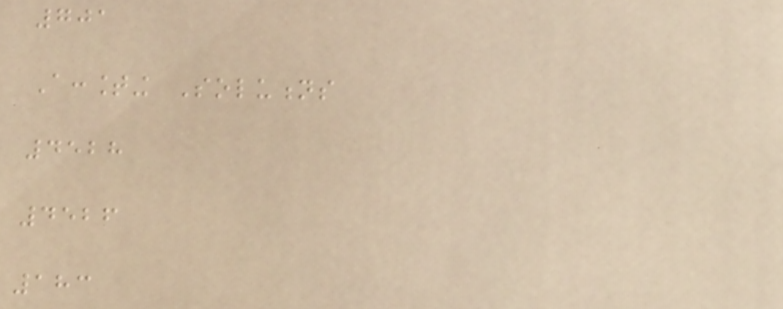701
Accounting Solutions
4528
4526
183
